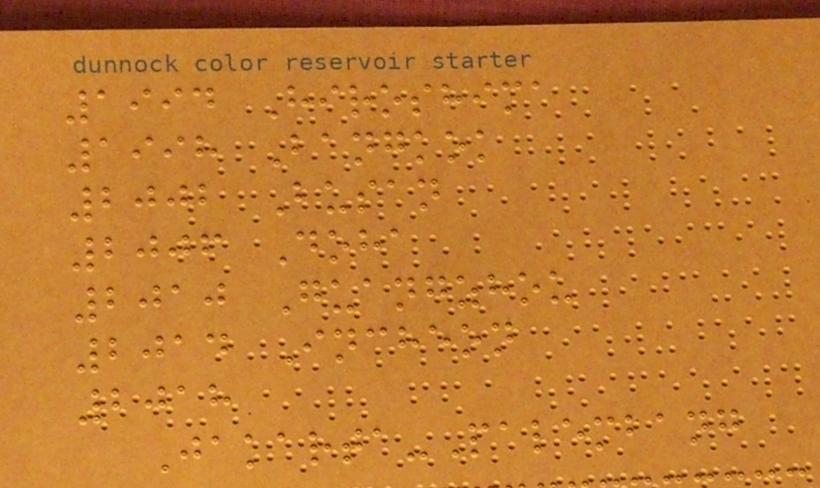1994 Hiroshima
1998 Bangkok
2002 Busan
2006 Doha
2010 Guangzhou
2014 Incheon
2018
Jakarta-Palembang
